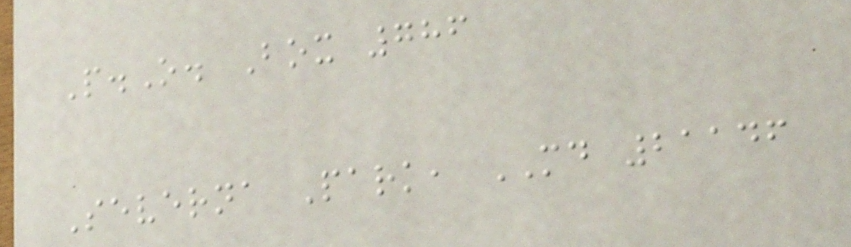P.O. Box 786
Severna Park, MD 21146
